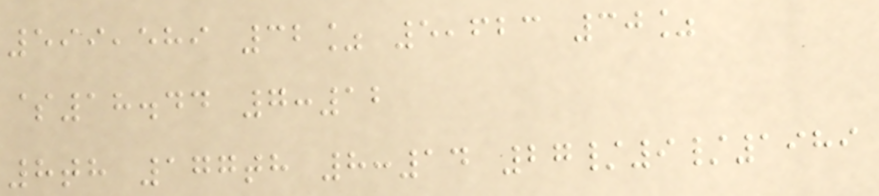599,589 32% 5,623 30%
$18.44 7:12
8th 177th 8:14 27/9/1989
